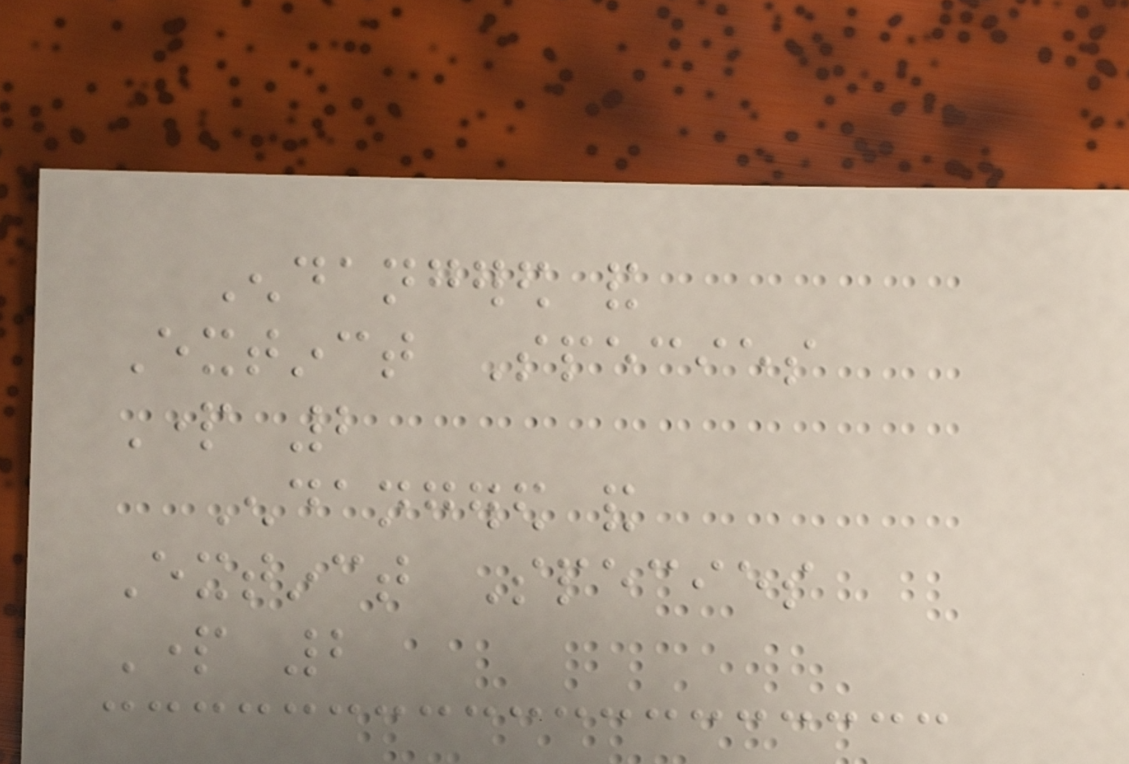Endangered and
Extinct Species
Part 2
Endangered and
Extinct Species
Part 2
